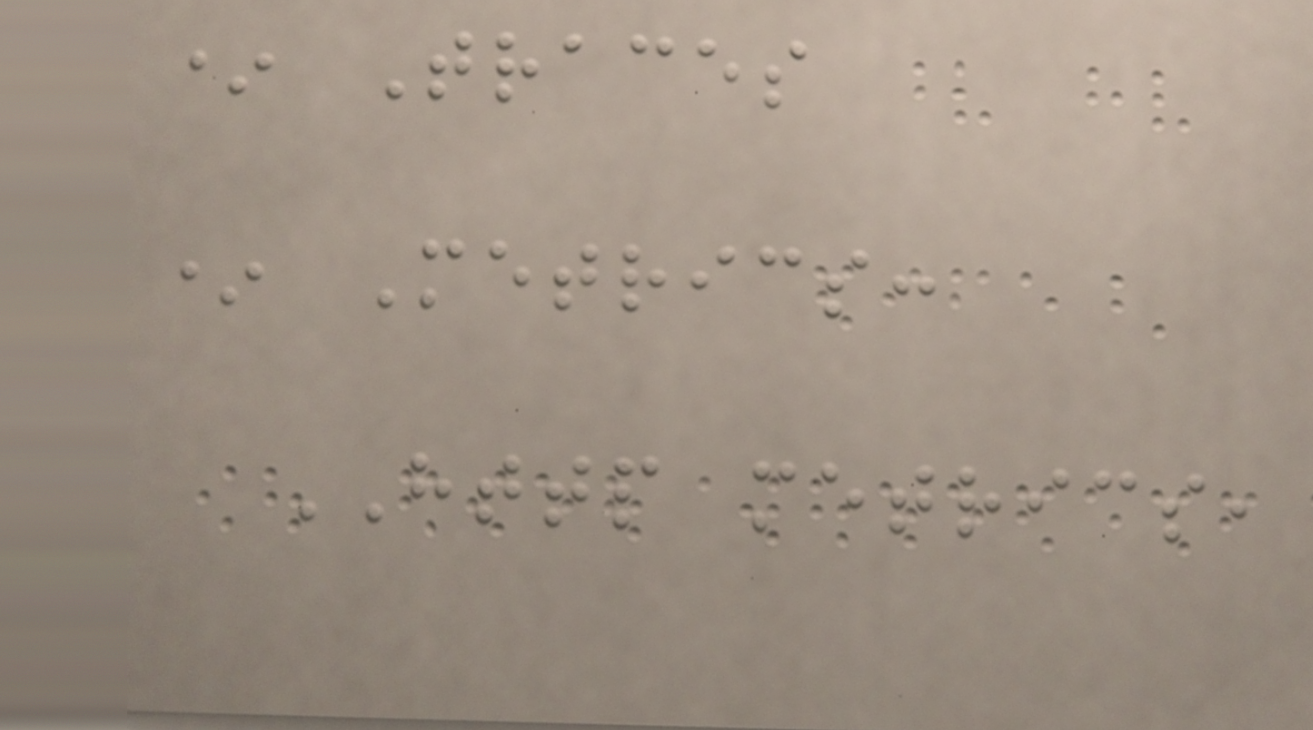* Traces
* Metrics:
HTTP metrics,
